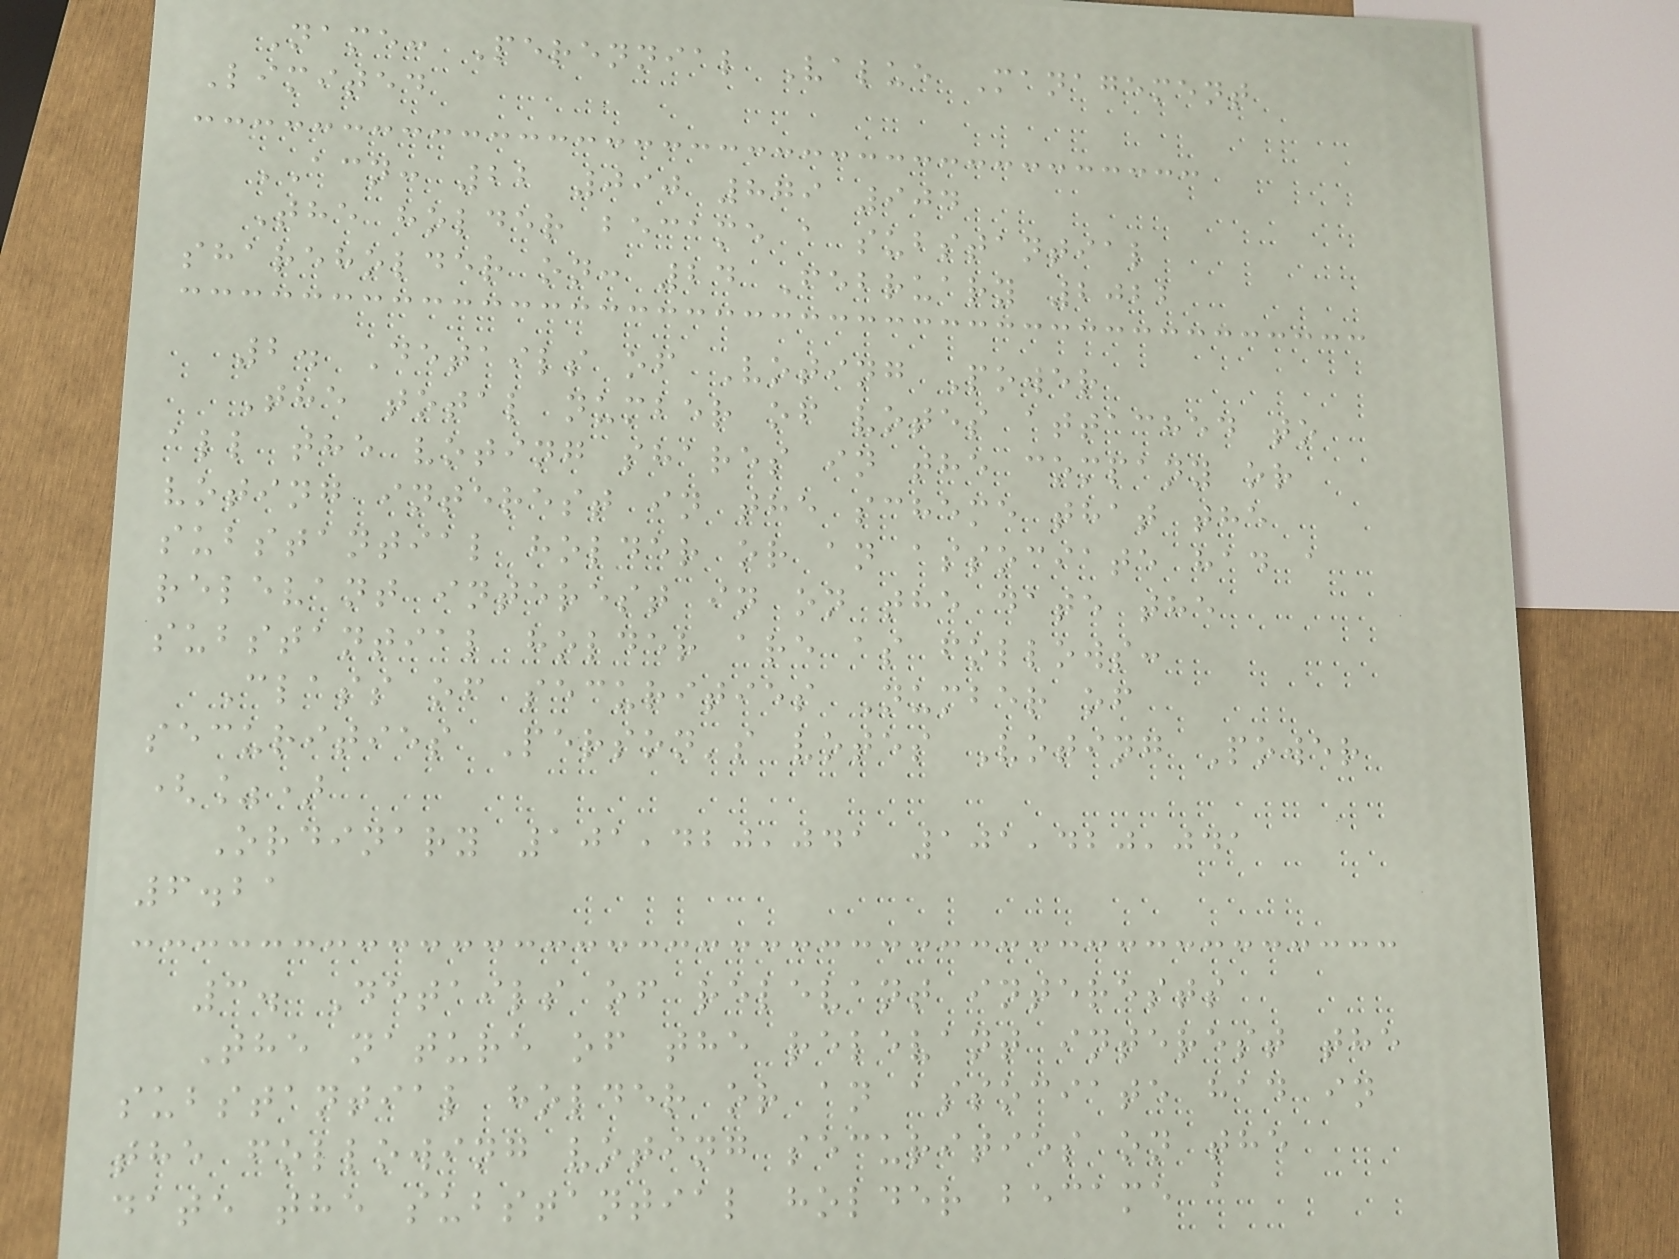Name: Perennial Value Management
Limited
ACN: 22 090 879 904
The holder became a substantial
shareholder on: 24 February 2022
2. Details of Voting Power
The total number of votes attached to
all the voting shares in the company or
voting interest in the scheme that the
substantial holder or an associate had a
relevant interest in on the date the
substantial holder are as follows:
Class of securities Number of
securities Person's votes Voting Power
(%)
Ordinary 101,420,041 101,420,041
6.21
3. Details of relevant interests
The nature of the relevant interest the
substantial holder or an associate had in
the following voting securities on the
date the substantial holder became a
